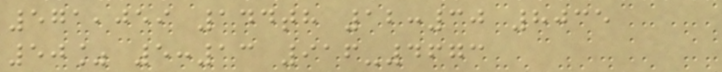571,059 144th 12:30 8035
50% 5:13 916-4673
